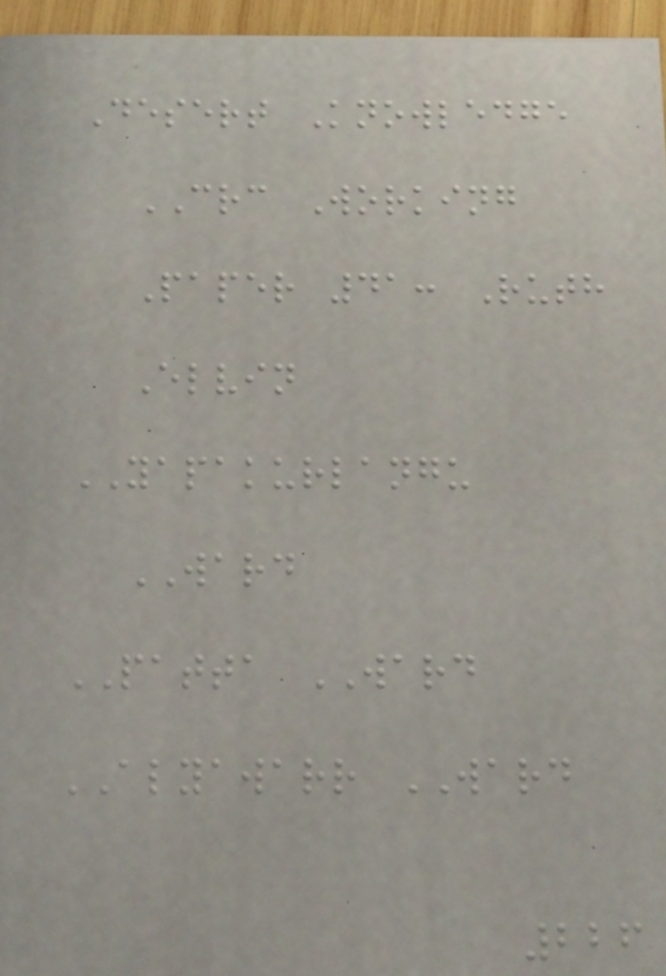Desert Knowledge
CRC Working
Paper 41: Ruth
Elvin
YAPAKURLANGU
WARD
PATTA WARD
ALYAWARR WARD
226
